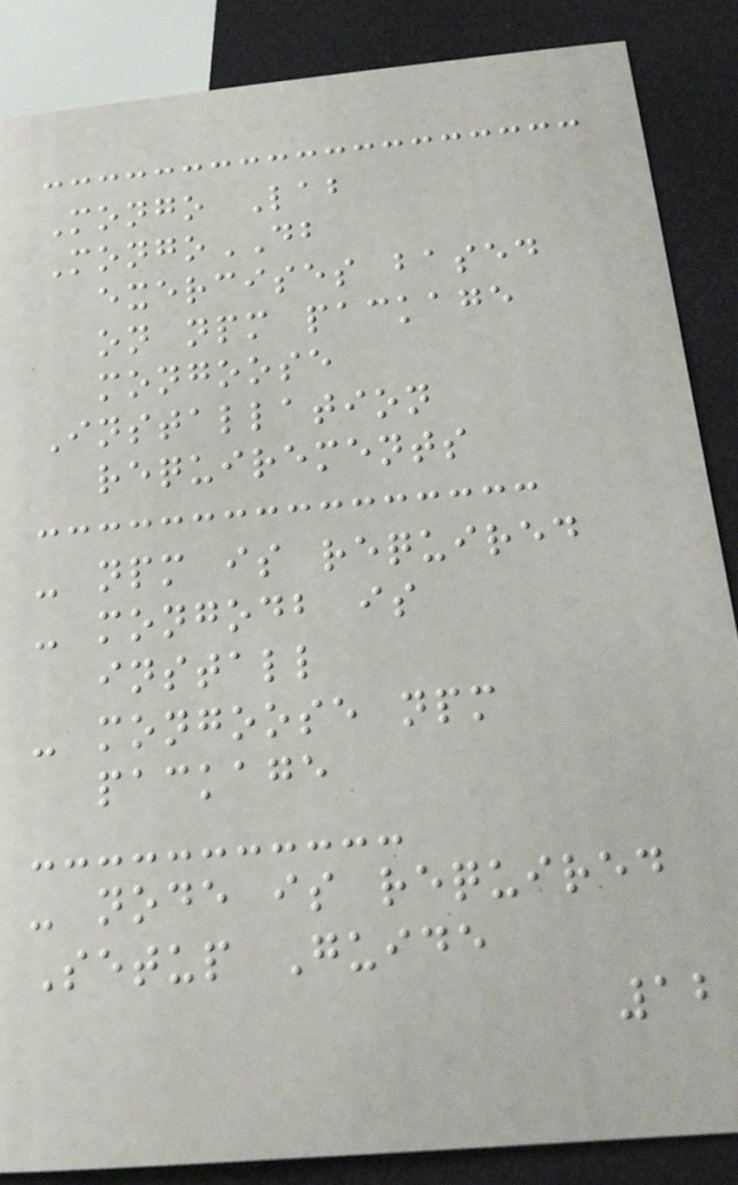Mongo Lab
MongoDB
exercises based
on npm package
mongoose
Installation
requirements
- npm is required
- mongodb is
install
- mongoose npm
package
- node is required
Setup Guide
12
